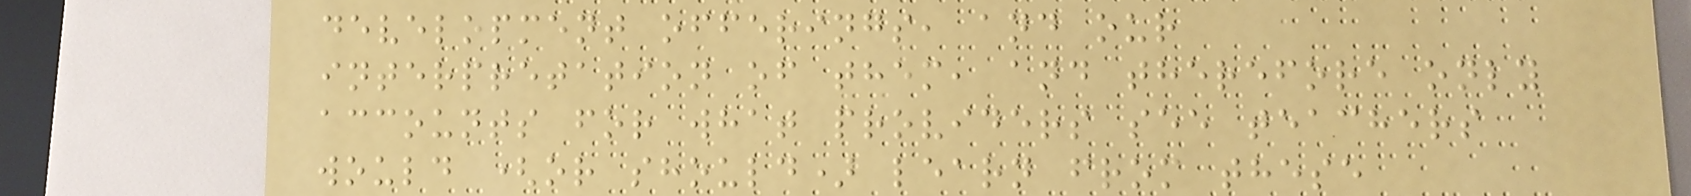development offerings, and our
interpretation of them, and therefore only
accounts for what providers see teachers
would (or should) learn from these
